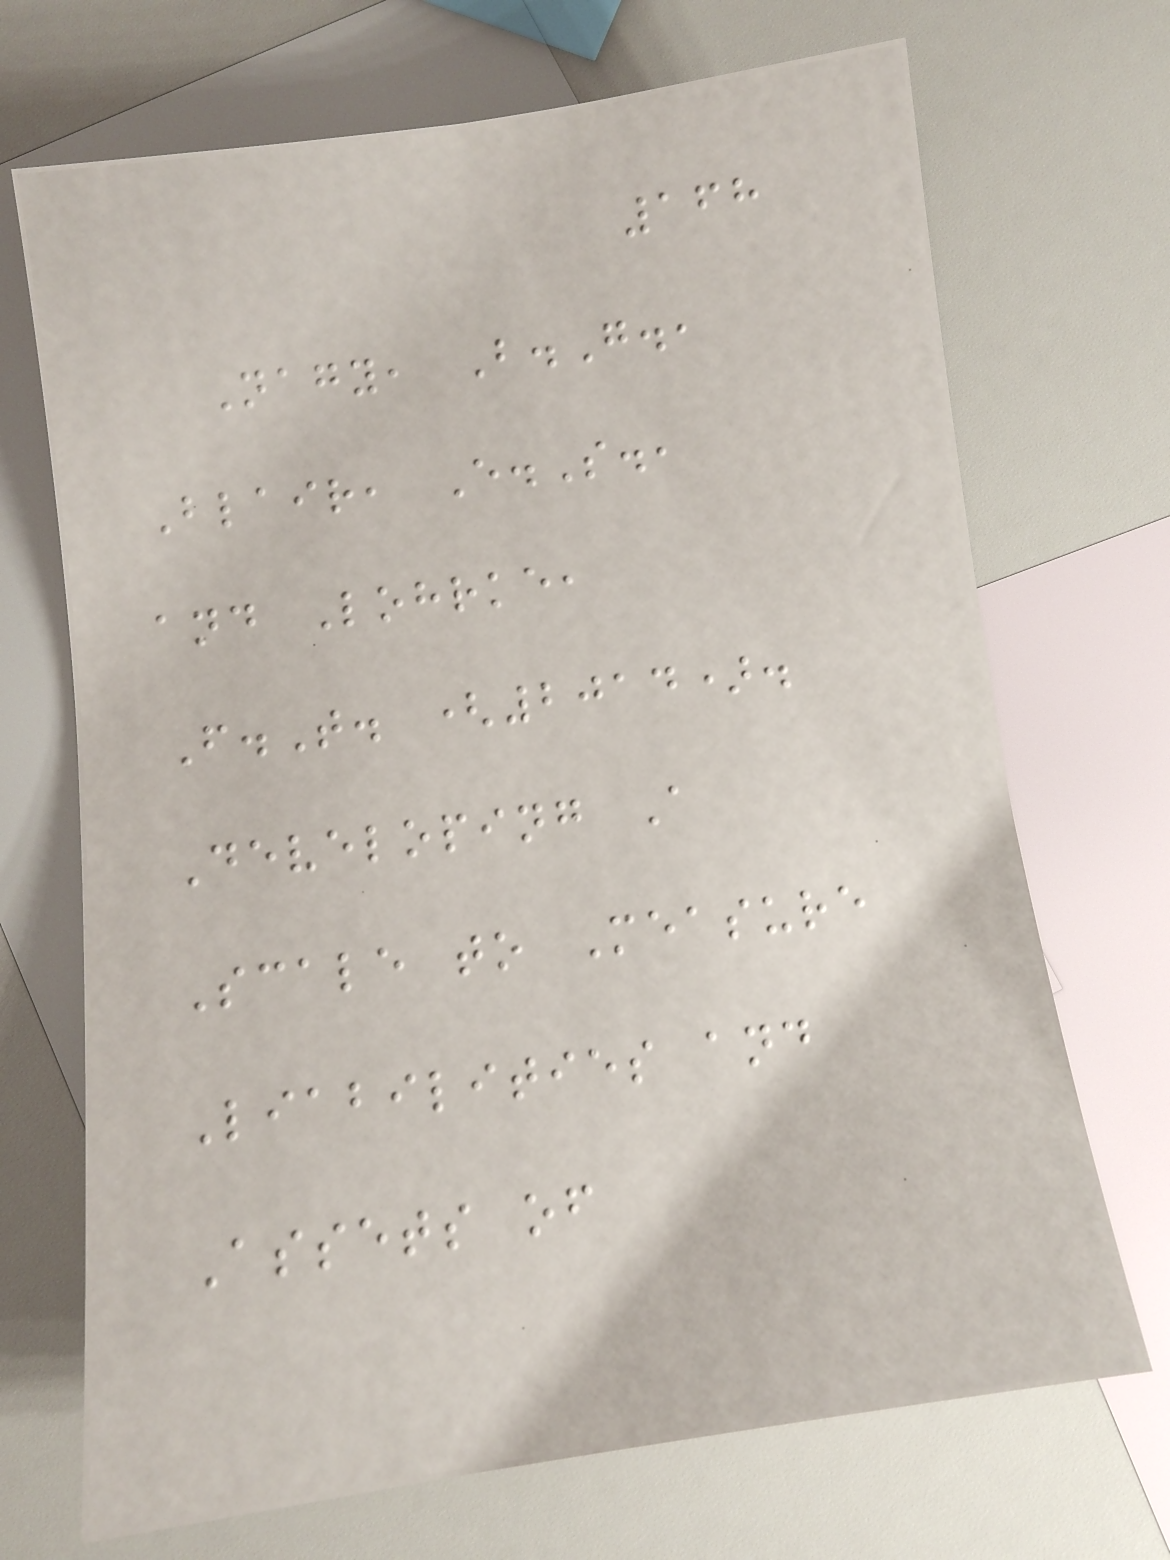168
Nagy, B.G.,
Blair, E.S.,
and Lohrke,
F.T. (2014).
Developing A
Scale to Measure
Liabilities and
Assets of
